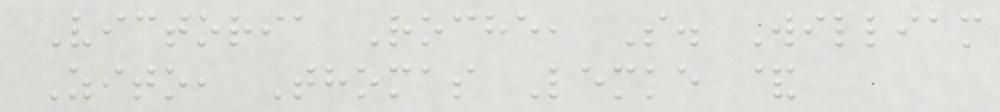Victoria Roche, S. William
Zito, Thomas Lemke &
